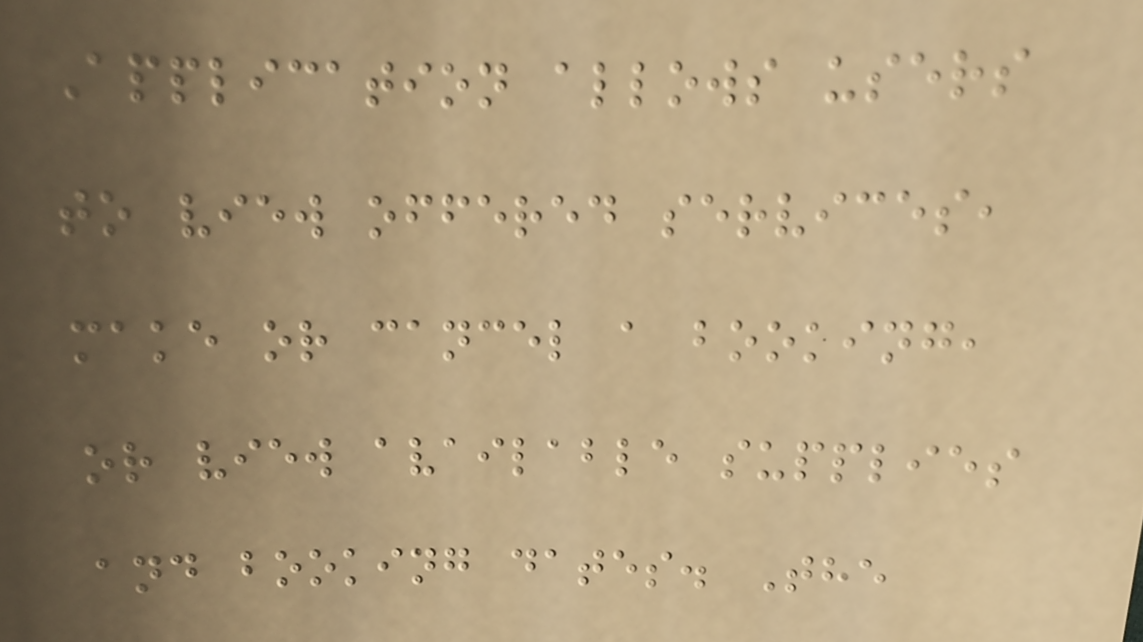Application allows users
to view offered services,
make or cancel a booking,
or view available supplies
and booking dates. The
